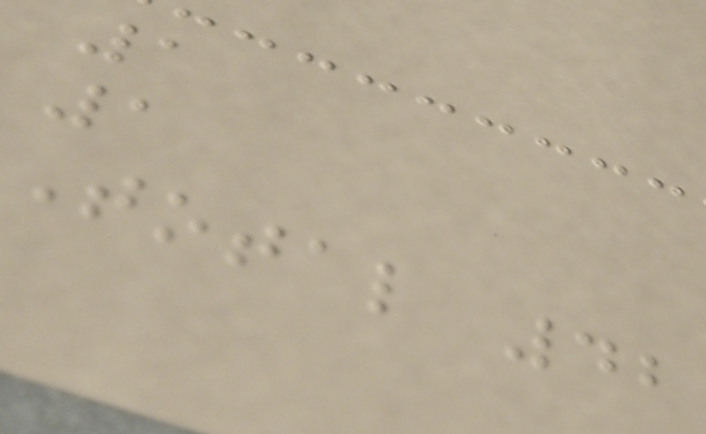1
1
Total 42
